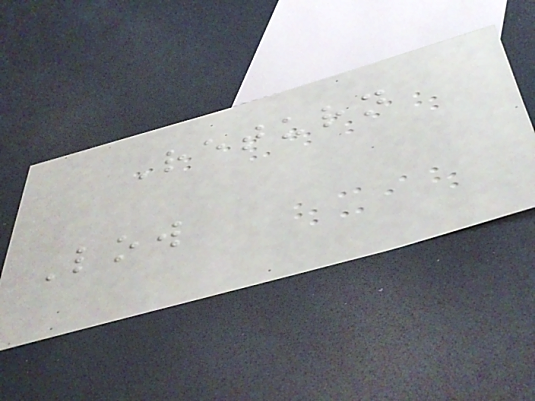Return
Low
